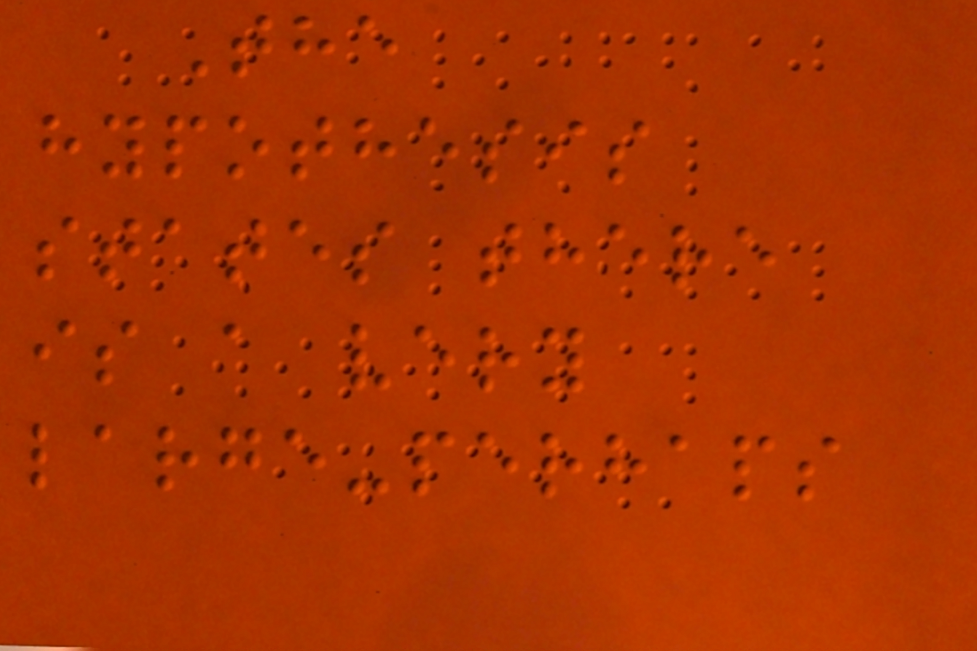The
hypothesis
states there
is a very
large-perhaps
